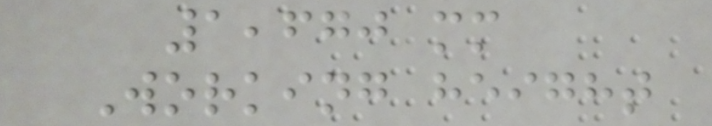1,670 mm
Working height
